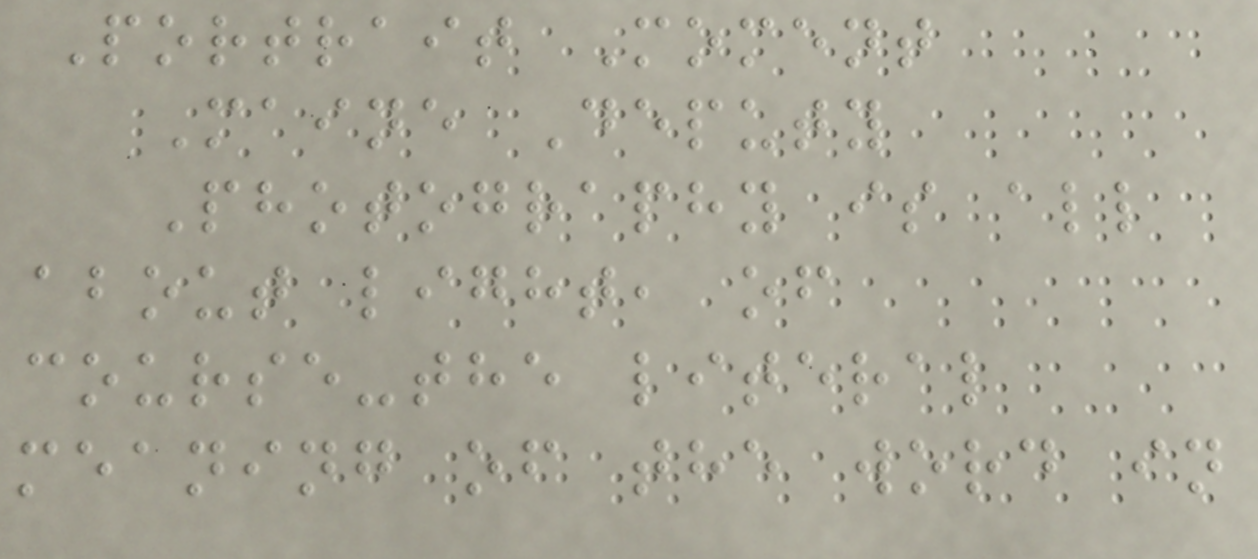Portrait Moment
Maine Deputy
Photography is all
about light, of
course-the literal
meaning of the word in
